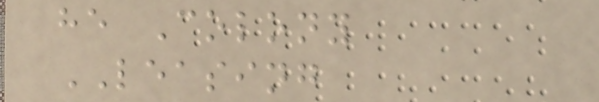he Colony
LEASING
